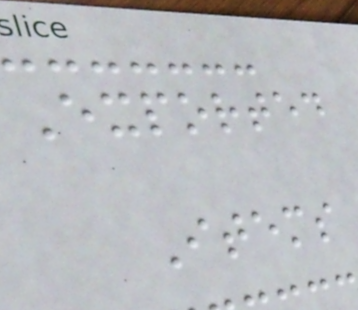Exported
Items
